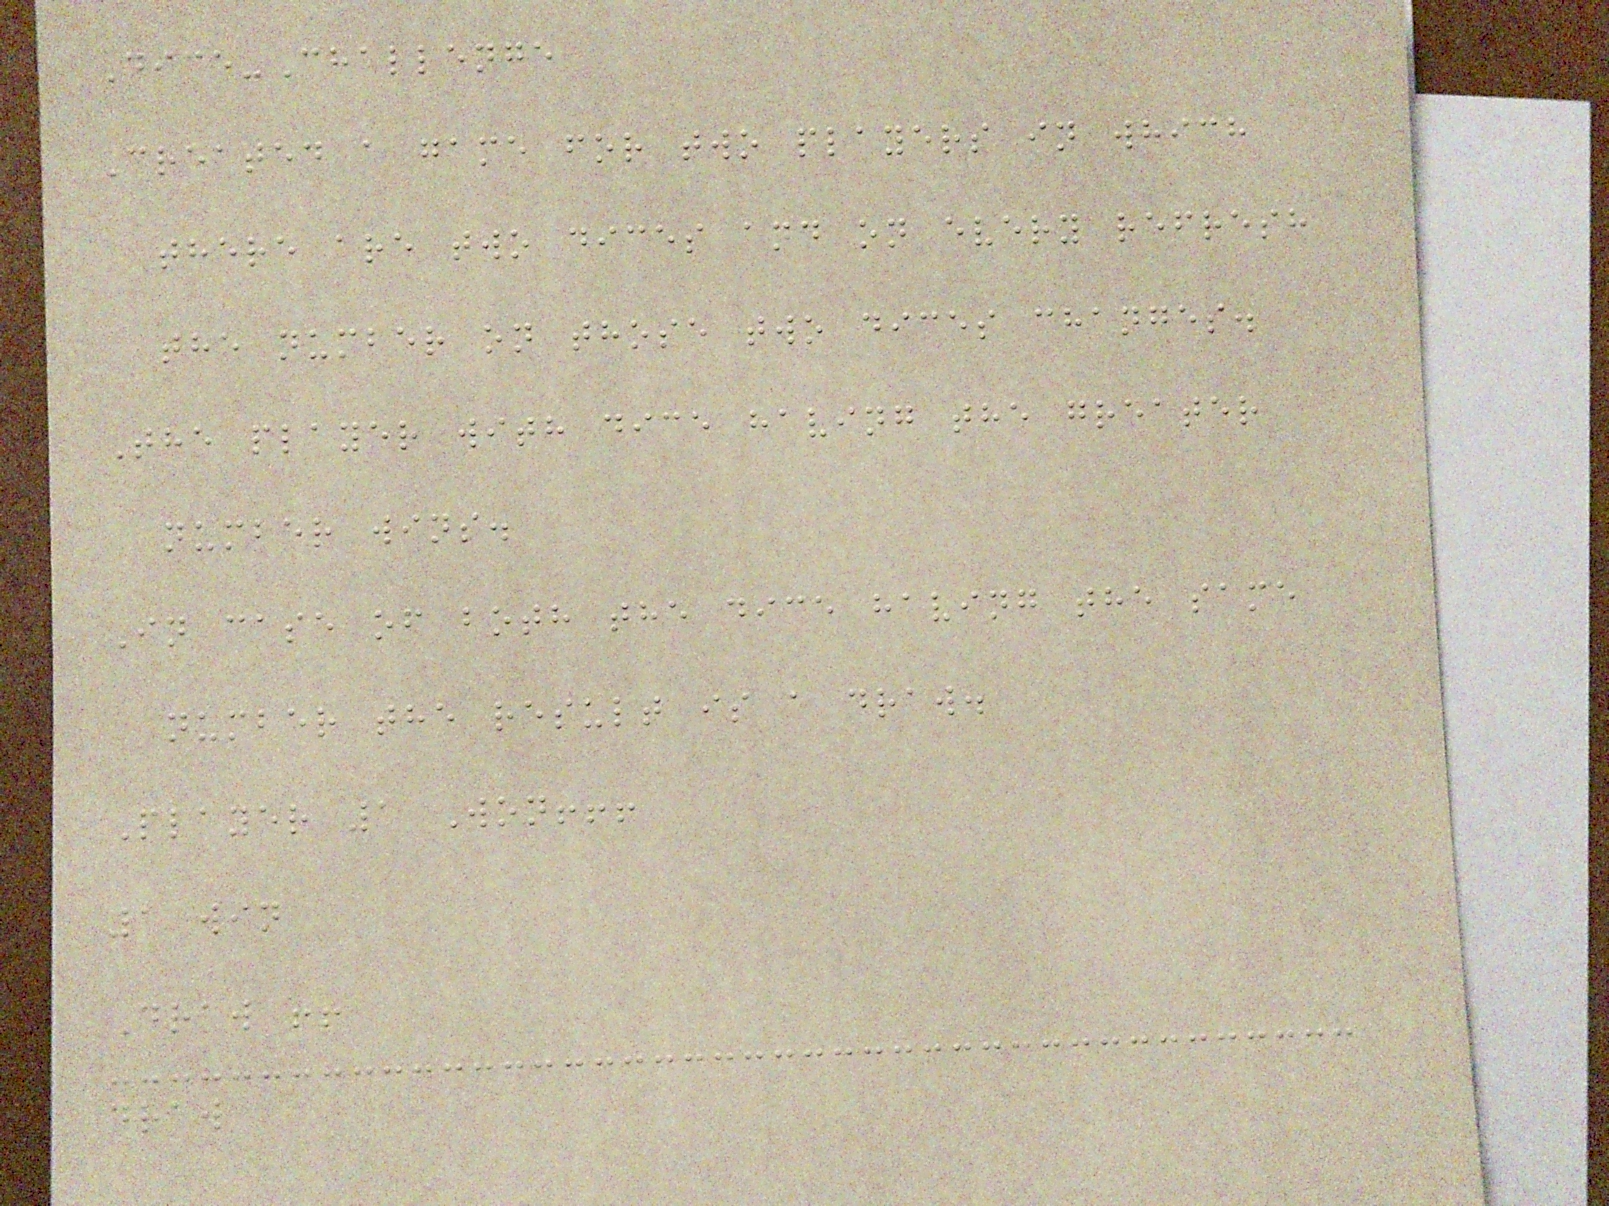Dice-Challenge
Created a game for two players in which
there are two dices and on every refresh
the number on those two dices changes.
The player with dice having the greater
number wins.
In case of both the dice having the same
number the result is a draw.
Player 1 Won!!!
1 win
Draw !!
draw
